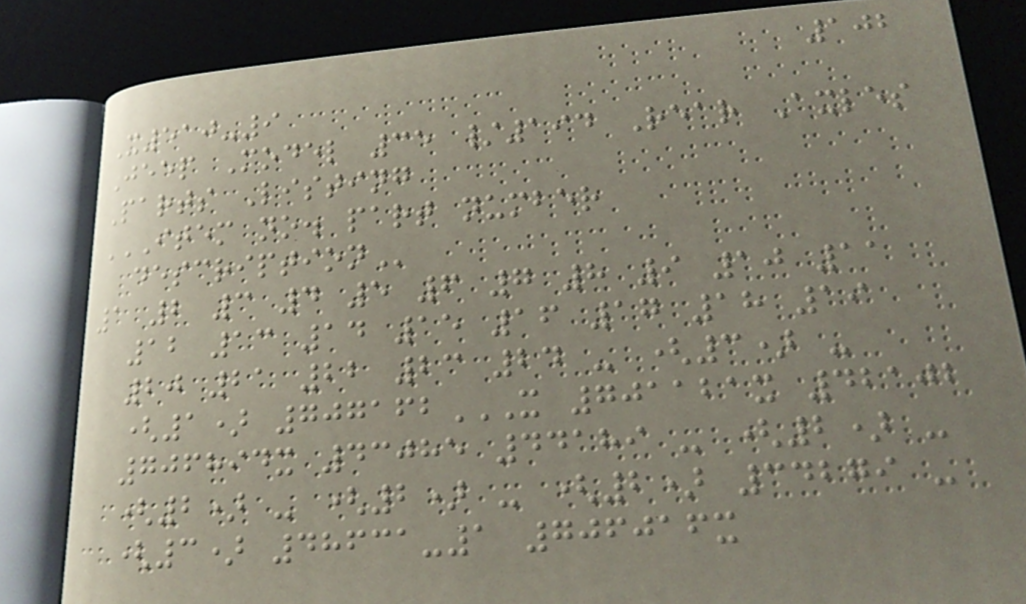102
X510-9
Jeep Model 35 /194 Rear Axles
Parts Listing
ITEM NO. PART NUMBER
DESCRIPTION
1 2 3 4 5 6 7 8 9 10 11
12 13 14 15 16 17 18 19
20 21 22 23 24 - (3) -
(1) 707162X 701121X 42102
706894X 43085 44189 - (2) -
(2) - (2) - (2) 34279 -
(3) 48631-1 706016X
